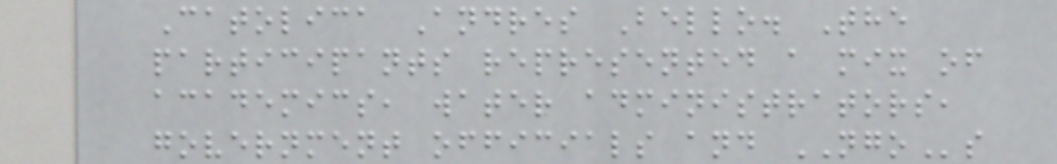Catolica Andres Bello. The
participants represented a mix of
academics, water administrators,
government officials and NGOs
